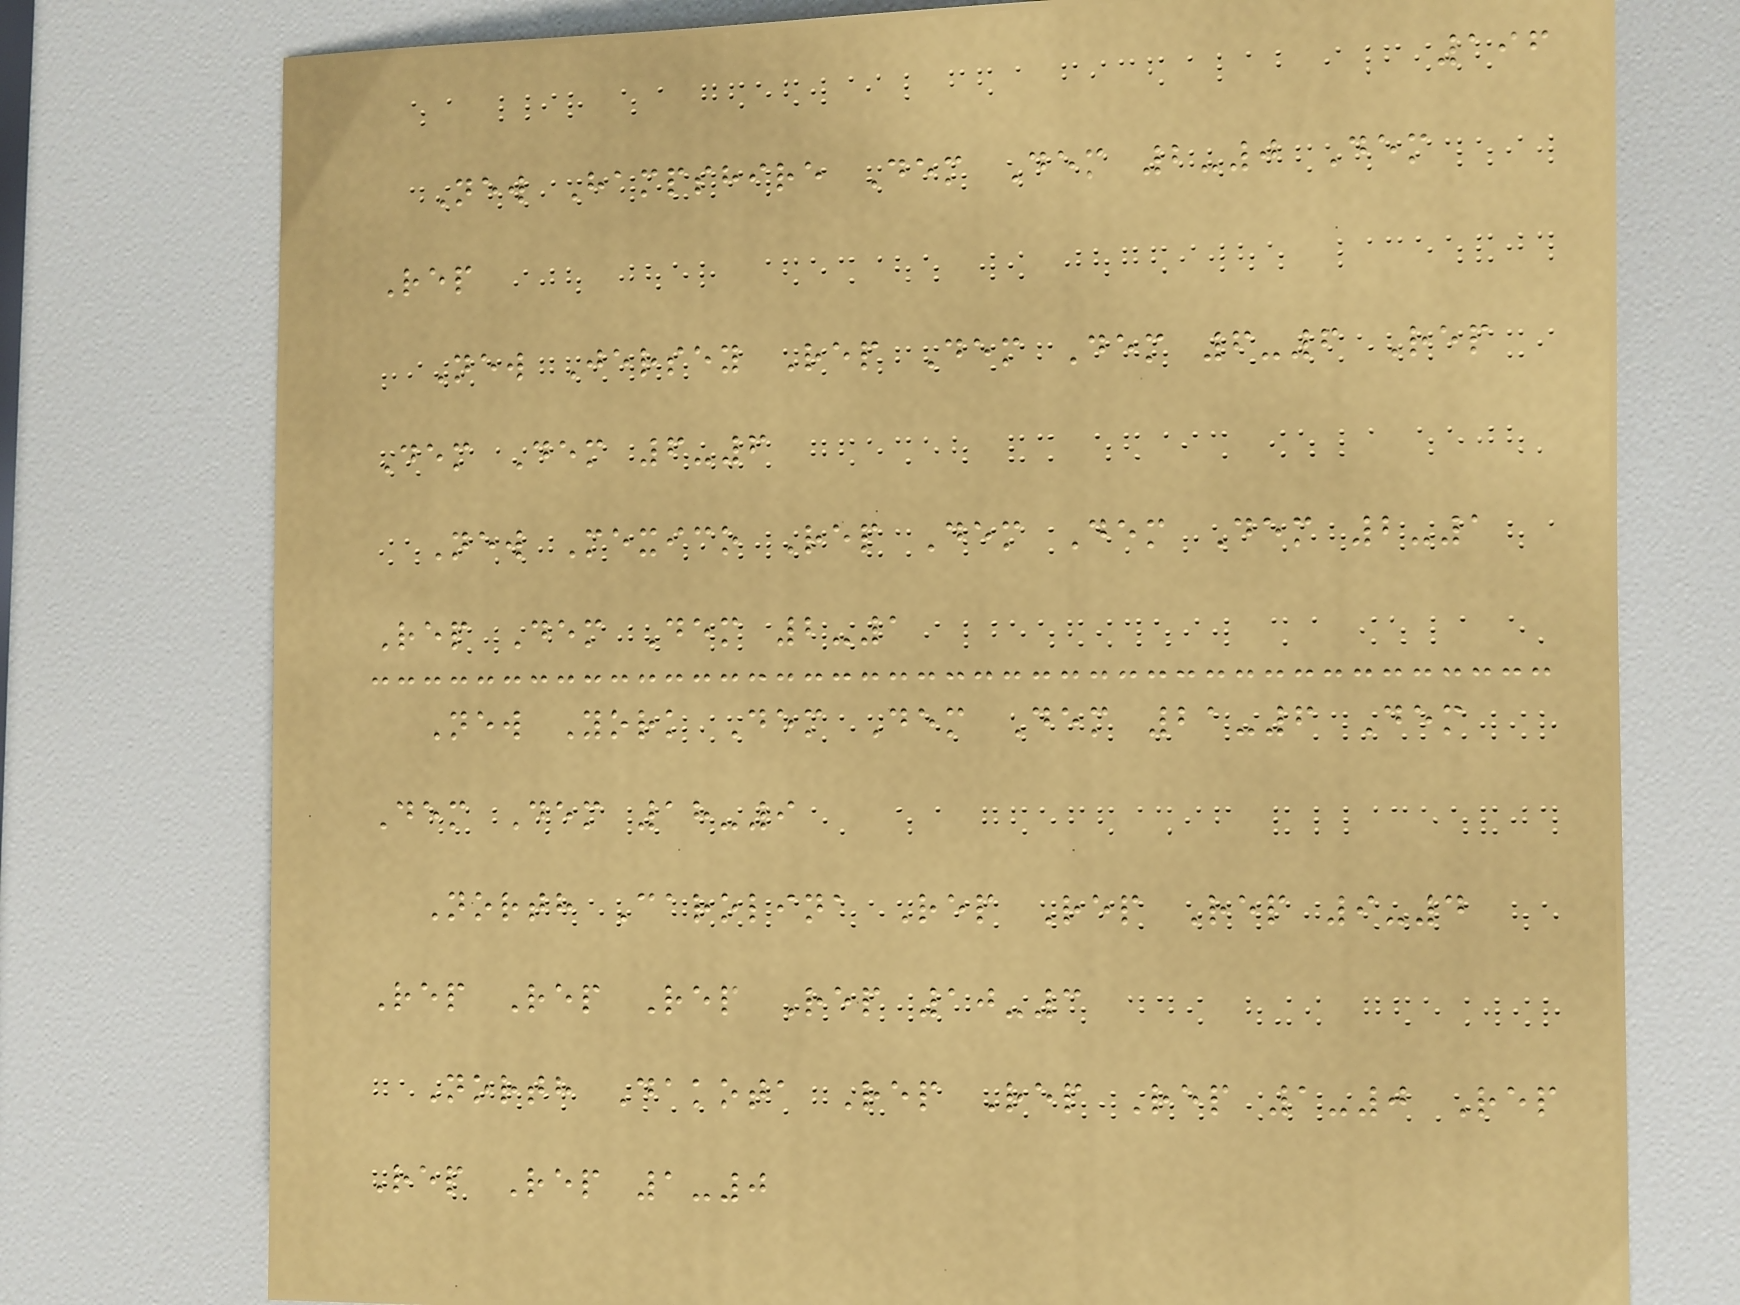196
New Hampshire Dem Dem 2-0 Dem
Rep
New Jersey Rep Dem Dem 6-6 Rep
Dem Dem 6-6
New Mexico Rep Dem Dem Dem 2-1
Rep Dem Dem 2-1
New York Dem Dem Dem 21-6 Dem
Dem Dem 18-9
North Carolina Rep Rep Rep 9-4
Rep Rep Rep Rep 10-3
North Dakota Rep Rep Rep 1-0 Rep
Rep Rep 1-0
